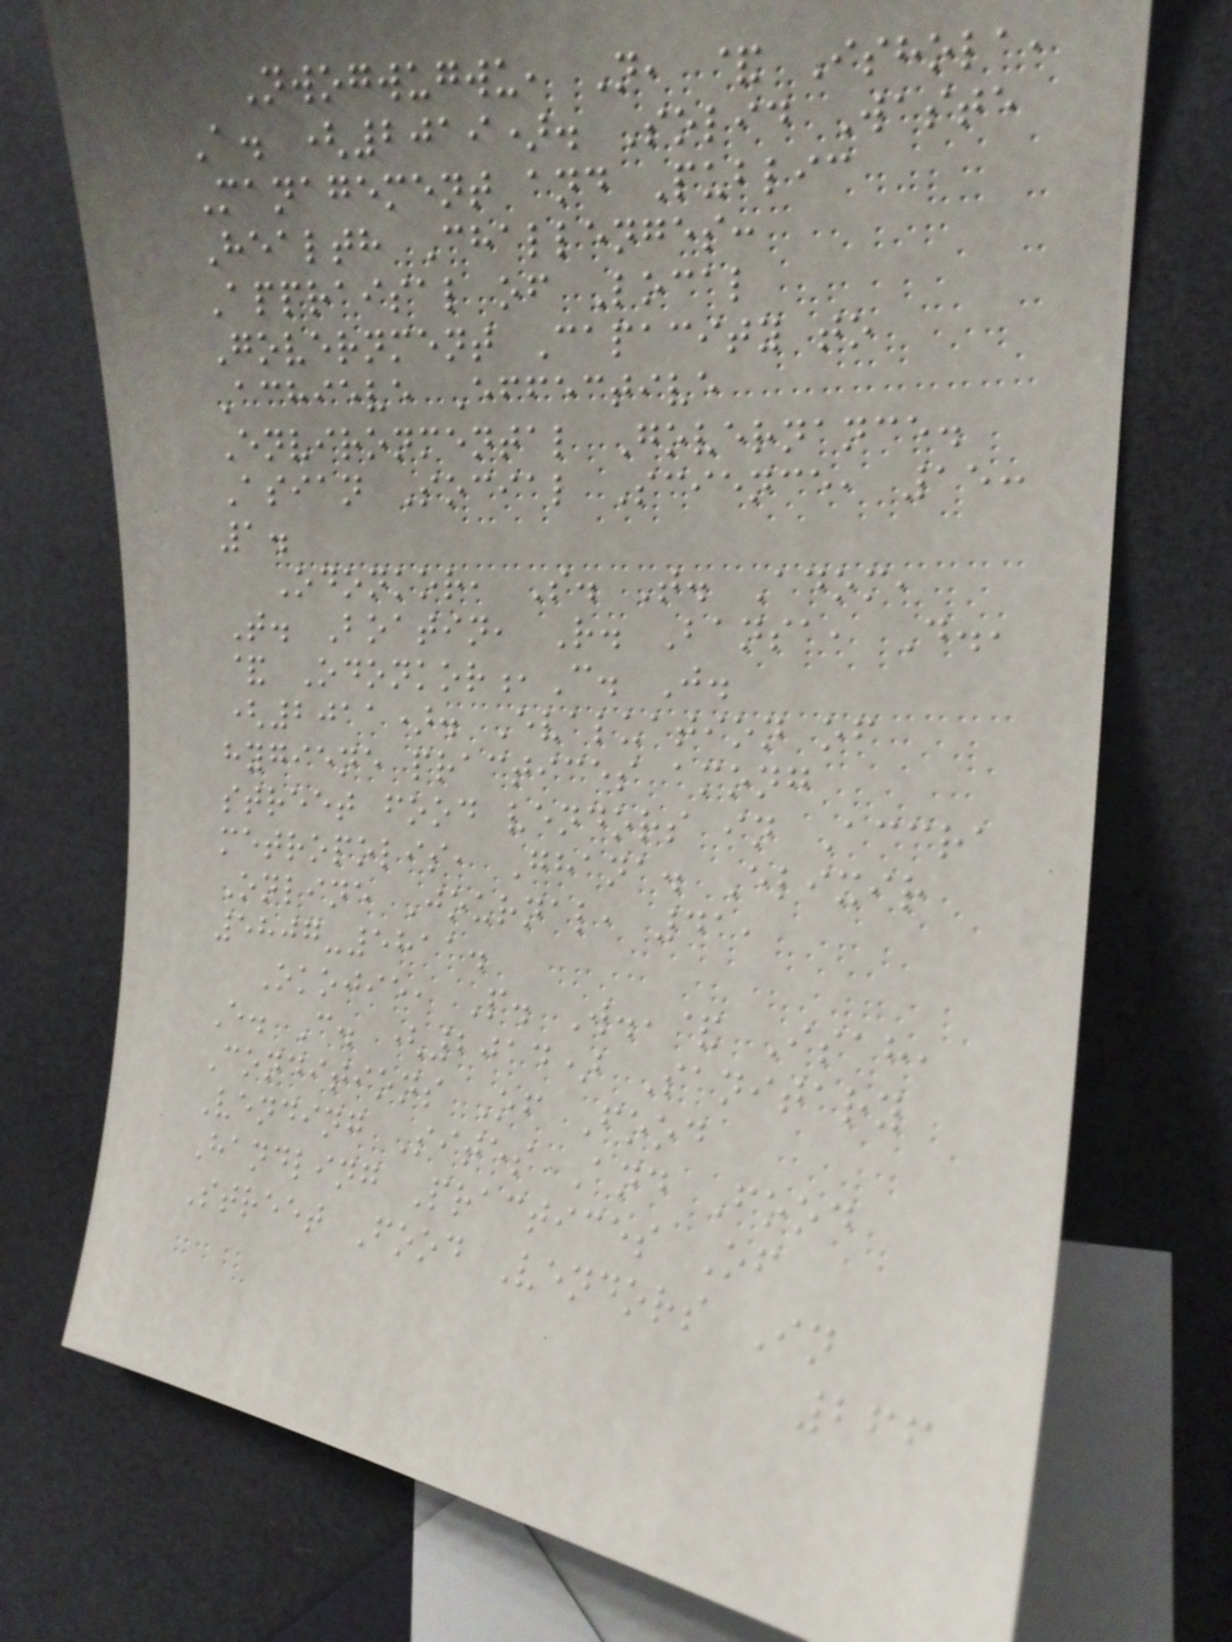Nwogwugwu, N, & Ishola,
A. (2019). Solid Waste
Management and Public
Health Challenges:
Appraisal of Local
Government Capacity to
Achieve Effective
Environmental Governance.
Asian Social Science, 15:
1.
Odonkor, S. T. Adom,
T. Boatin, R. Bansa, D.,
& Odonkor,C. J.
(2011). Evaluation of
hygiene practices among
street food vendors in Accra
metropolis, Ghana. Elixir
Online Journal, 41,
5807-5811.
Okojie, P. W.,& Isah,
E. C. (2014) Sanitary
Conditions Of Food
Vending Sites And Food
Handling Practices Of
Street Food Vendors In
266
